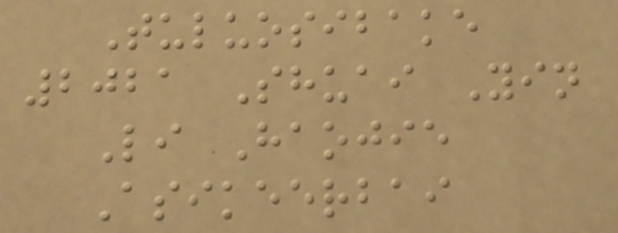Tuluosibake
2021 Shuai Yin
Li Haojie
Asikeerbai
